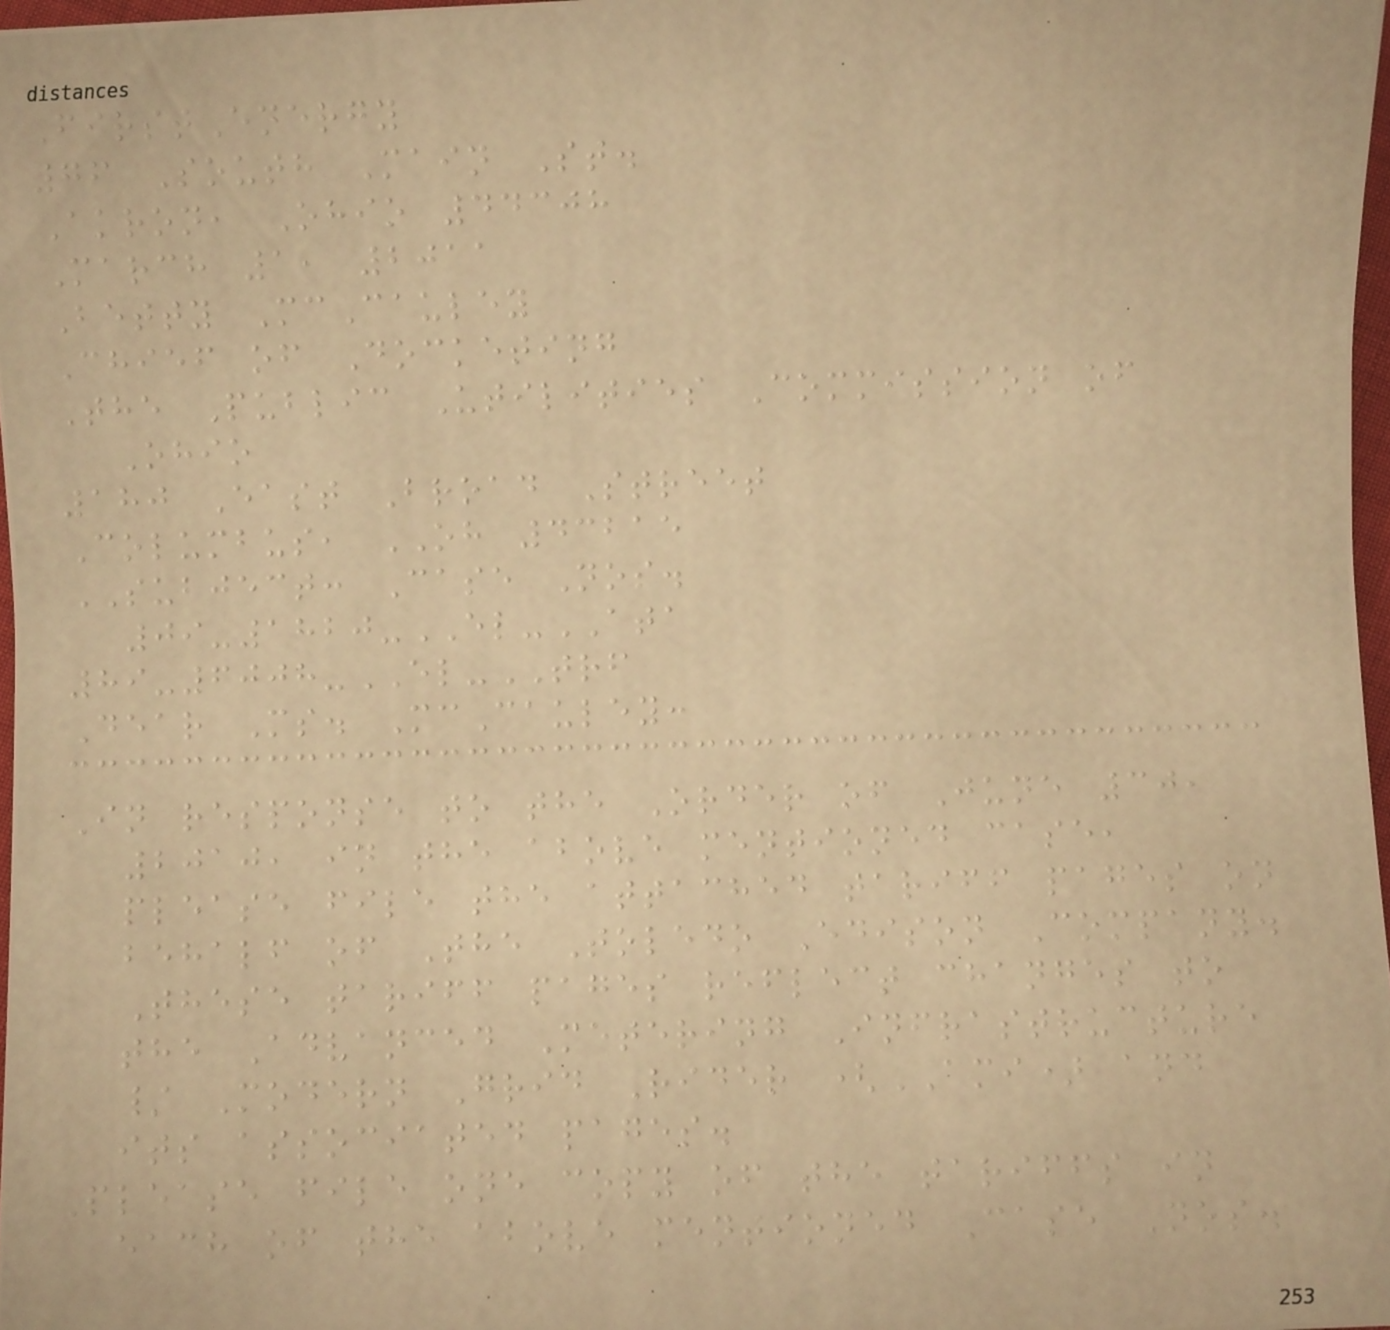FirstEnergy
76 South Main St.
Akron, Ohio 44308
March 1, 2011
Betty McCauley
Chief of Docketing
The Public Utilities Commission of
Ohio
180 East Broad Street
Columbus, OH 43215
SUBJECT: Case Nos.
09-1820-EL-ATA
89-6008-EL-TRF
Dear Ms. McCauley:
In response to the Order of June 30,
2010, in the above mentioned case,
please file the attached tariff pages on
behalf of The Toledo Edison Company.
These tariff pages reflect changes to
the Advanced Metering Infrastructure
/ Modern Grid Rider (AMI) and
its associated pages.
Please file one copy of the tariffs in
each of the above mentioned Case Nos.
